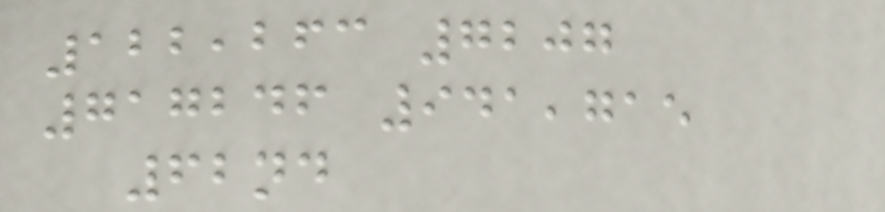122,263 7207
717246 941,715
62nd
